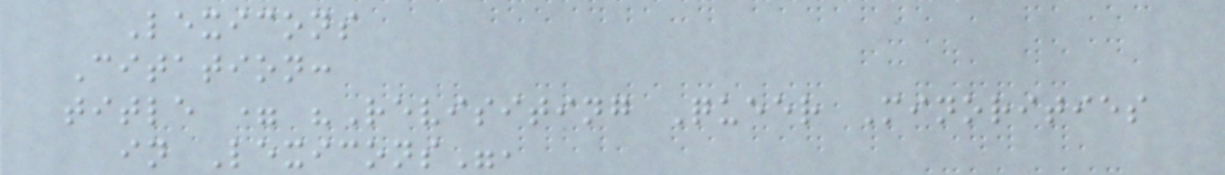Lexicons
Citation:
title = "Revisiting Queer Minorities
in Lexicons",
